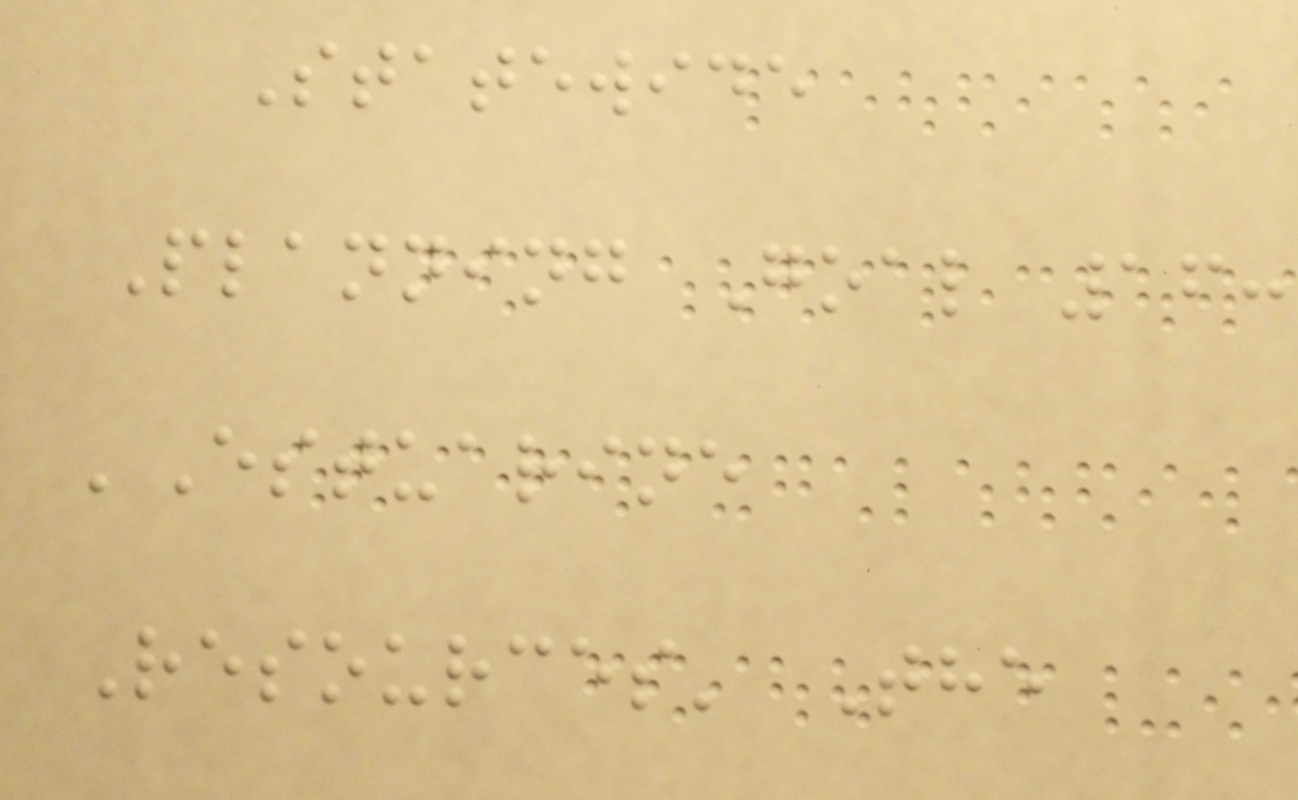Statewide
Planning Goal 16:
'Estuarine
Resources' The
